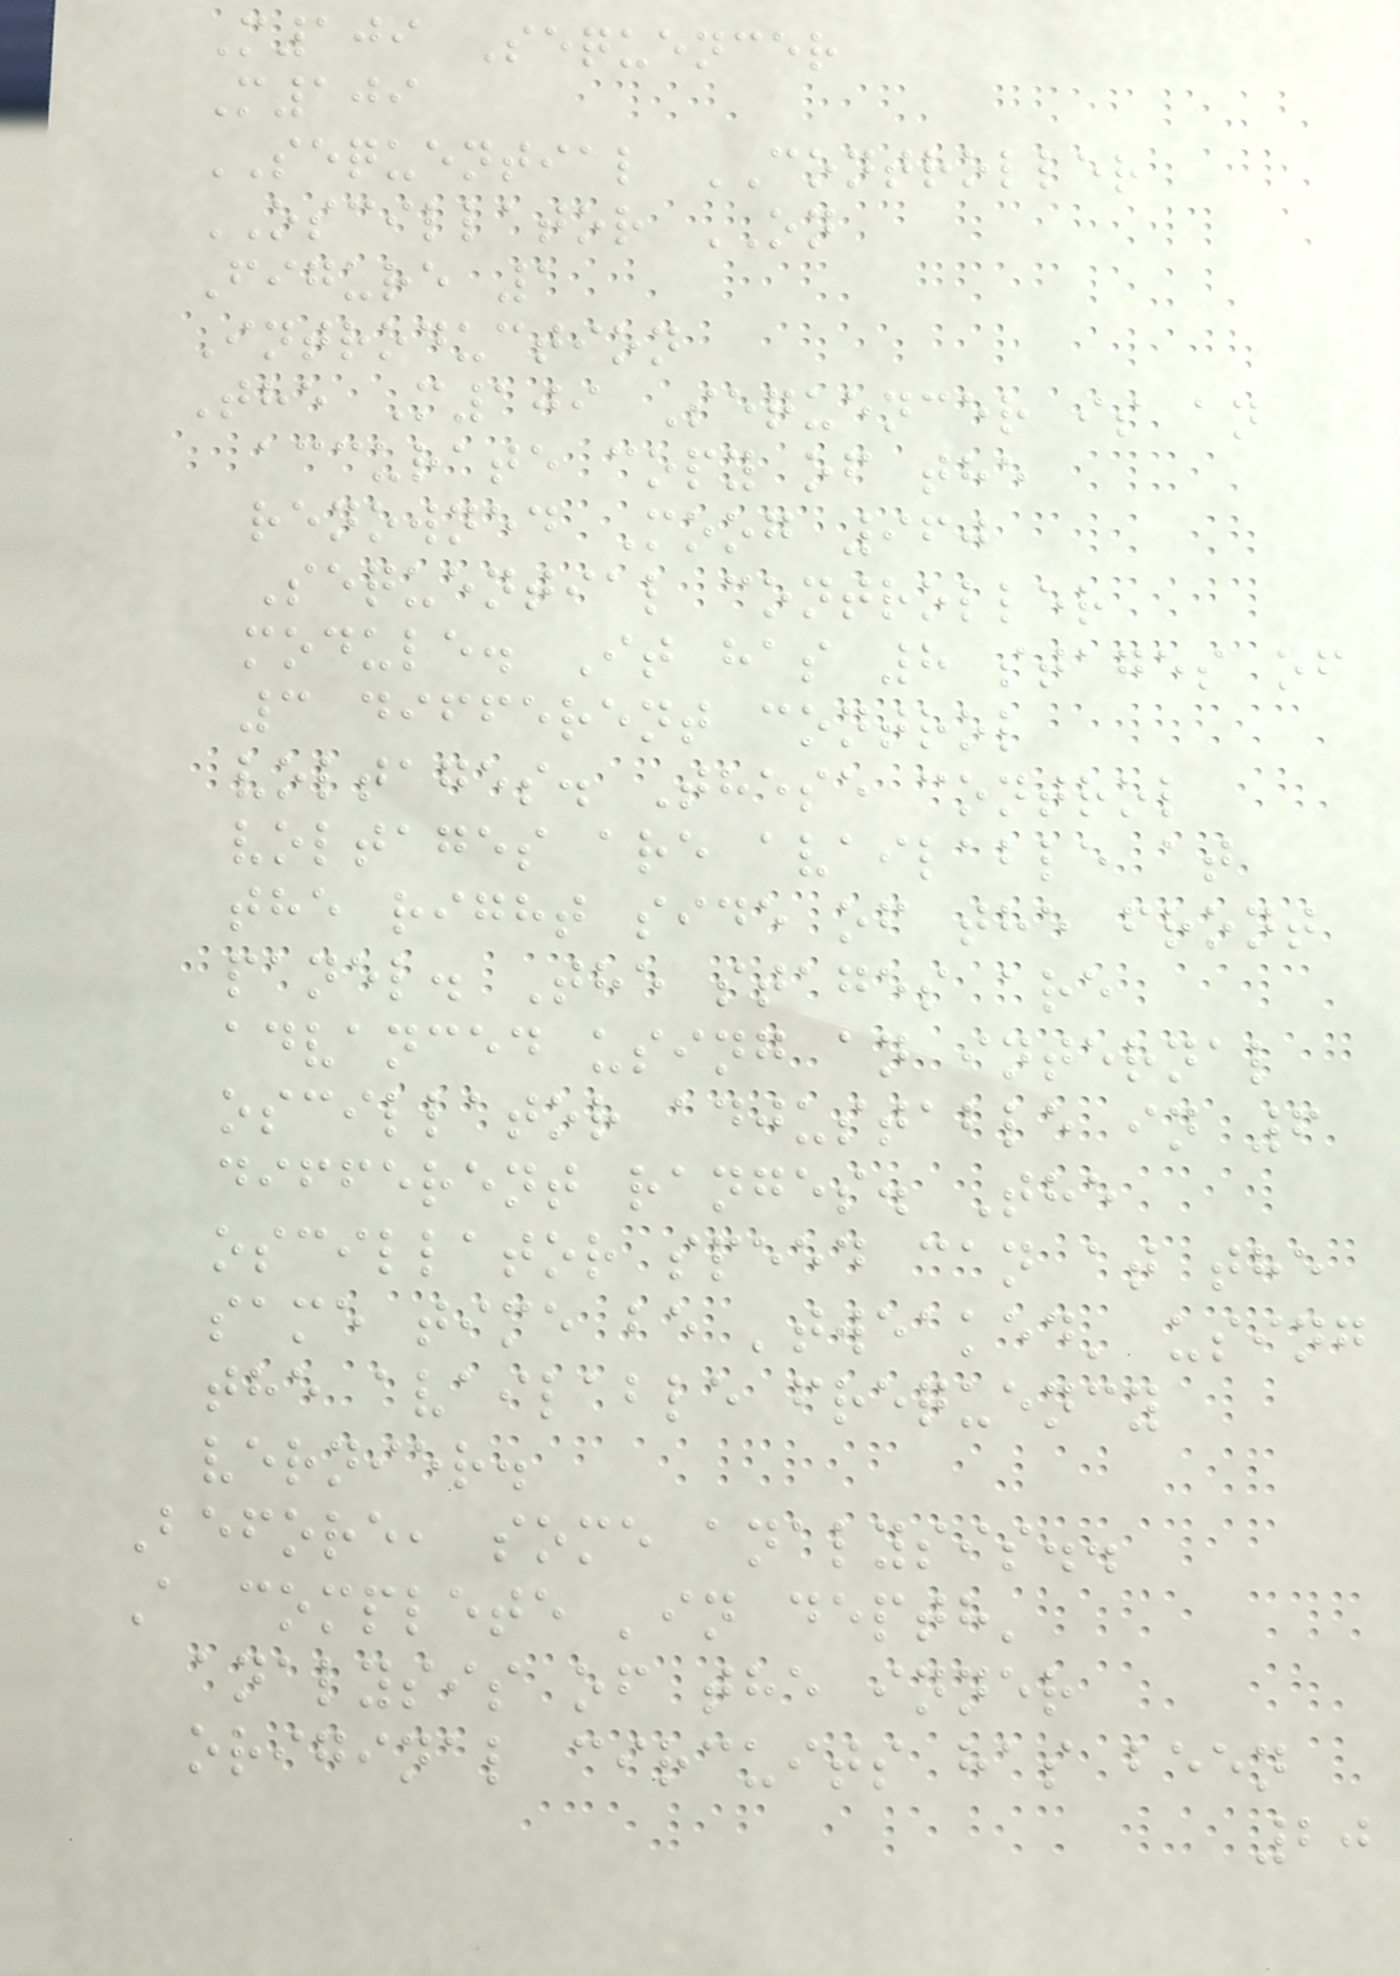M109 Sequencer
M109
SEQUENTIAL CONTROLLER
OSCILLATOR ON
Figure 1
Introduction
The M109 Sequencer is an
accurate copy of the
renowned Moog 960
Sequential controller
module. It has 8 stages of
3 different control
voltages. These control
voltages are available at
the right side of the front
panel. The stages are
advanced using an internal
oscillator adjustable in 6
different ranges. The
oscillator speed can at the
same time be 'tweaked' using
the available frequency
vernier.
Before, some analysis..
A complete 'in depth'
analysis of the inner
original circuits has been
20
